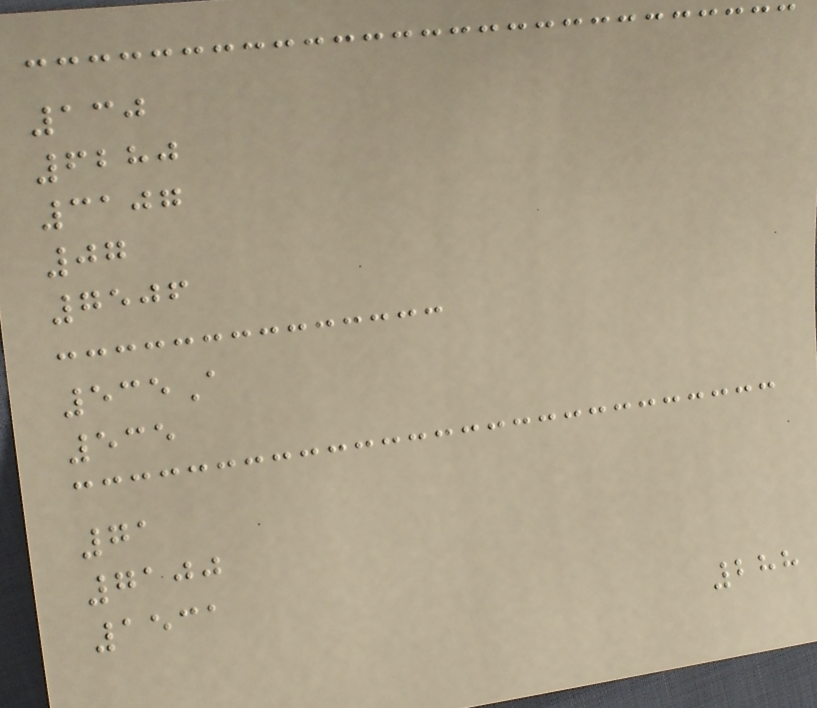130
6280
3107
07
7506
535A
535
71
7100
1531
288
